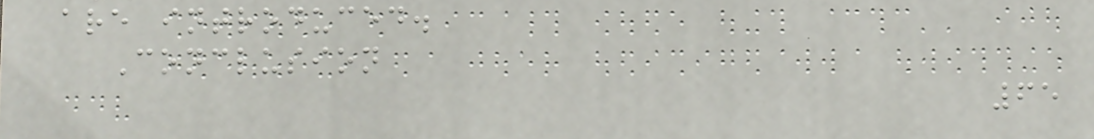are introduced.
Conclusion
65
